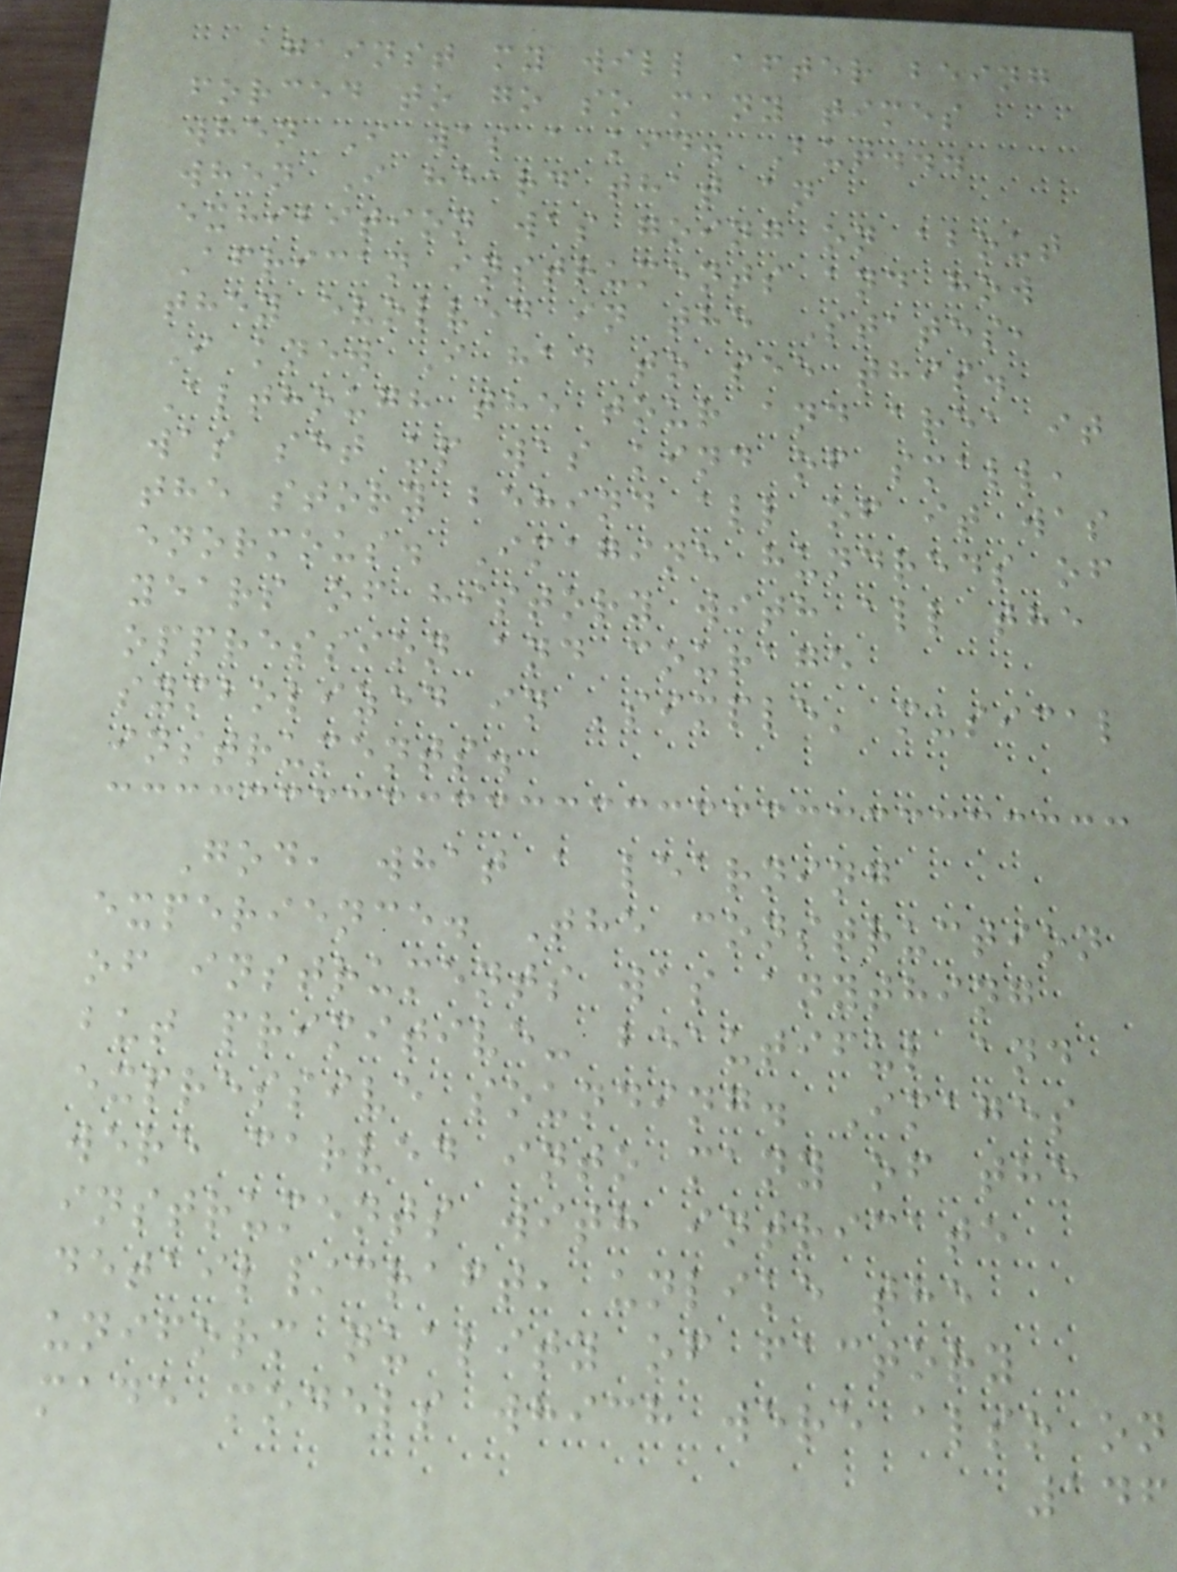against my will after being
forced to go so many times
when I was a kid. But...
when I heard that an
exhibition was going on about
African instruments and how
they evolved in the States,
I knew I had to see this.
Although the tour and area it
was set up was kind of small,
the story behind all of it was
enormous. Imagine hundreds of
years of history with all the
oppression and courage
symbolized in 'simple' musical
instruments.
God, what a learning
experience. The construction
of instruments was anything
but primitive- beautiful and
expressive sounding. Images
were carved into many of the
instruments with intricate
detail/craft, unlike the
uniform quality of factory
made models which were also on
146
